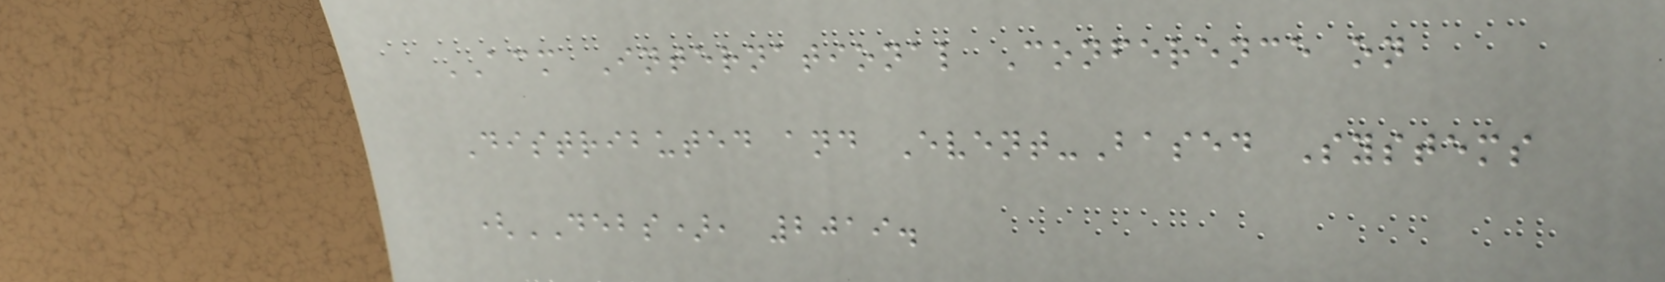ACM International Conference on
Distributed and Event-Based Systems
(DEBS), 2019.
